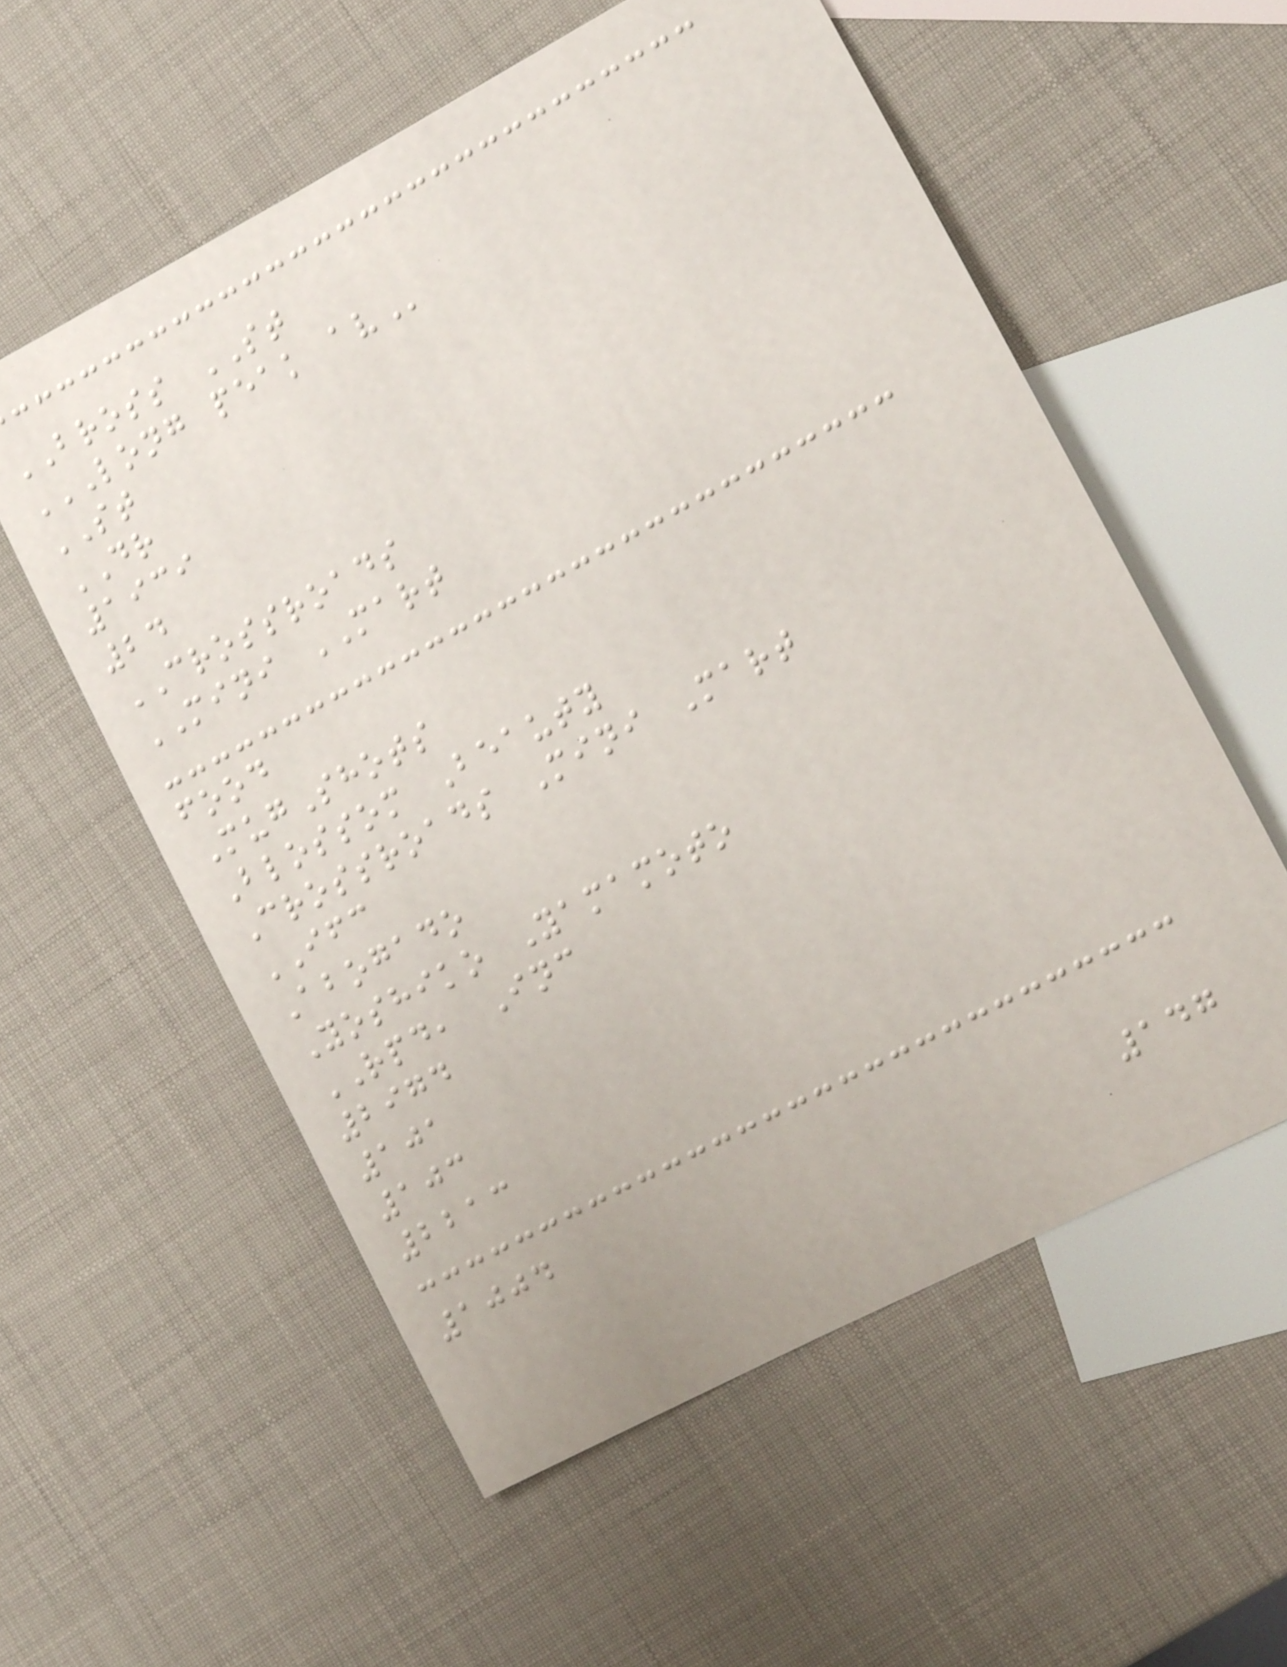BROSS ST
LONG PEAK AV
ST
DR
1939
24
CROSSROADS
MINI MART
food
MugShots
Blossom Beauty
Crossroads Mini Mart
IFC
Abogado
Yoshiko Yamamoto
RPD, Inc
2974
101
103
2213
1004
147
